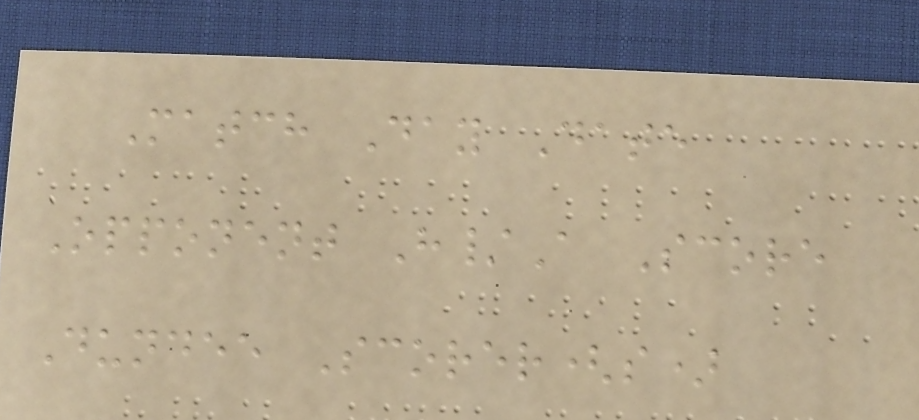Match Day Date
Opponent H/A Score
Dundee Scorer(s)
